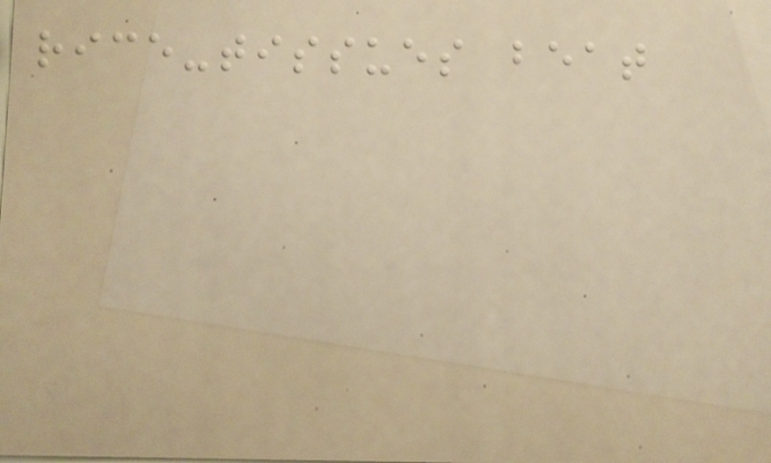rice-tissues beat
